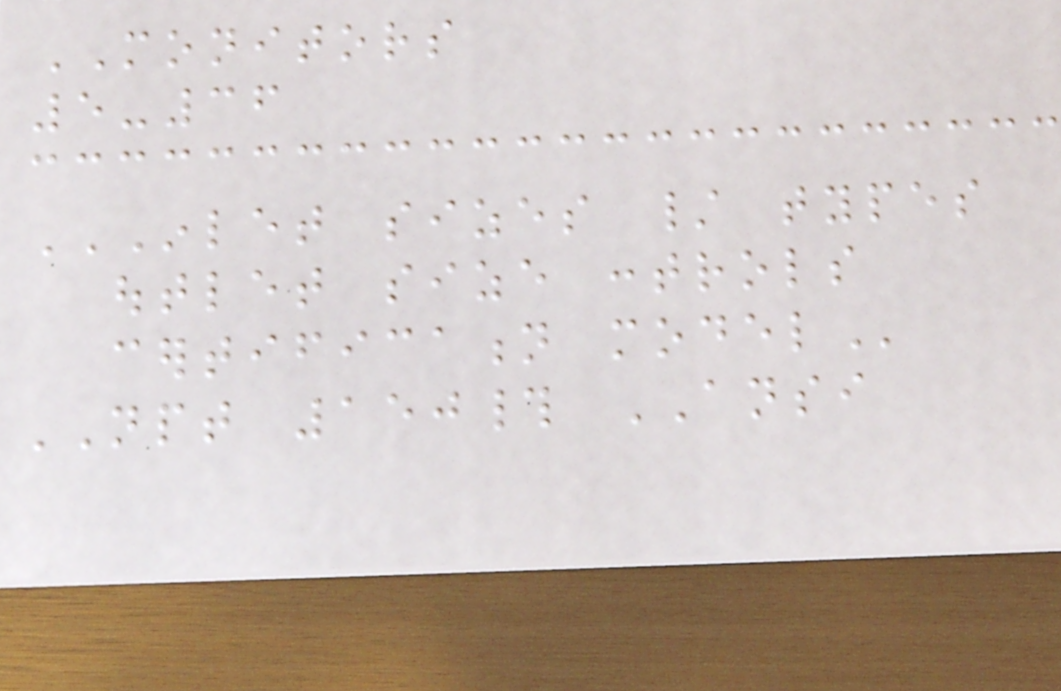MONITORS
5-36
INLET SIZES / TYPES
OUTLET SIZE CONTROLS
CERTIFICATION MODEL
NPT 150# ANSI
